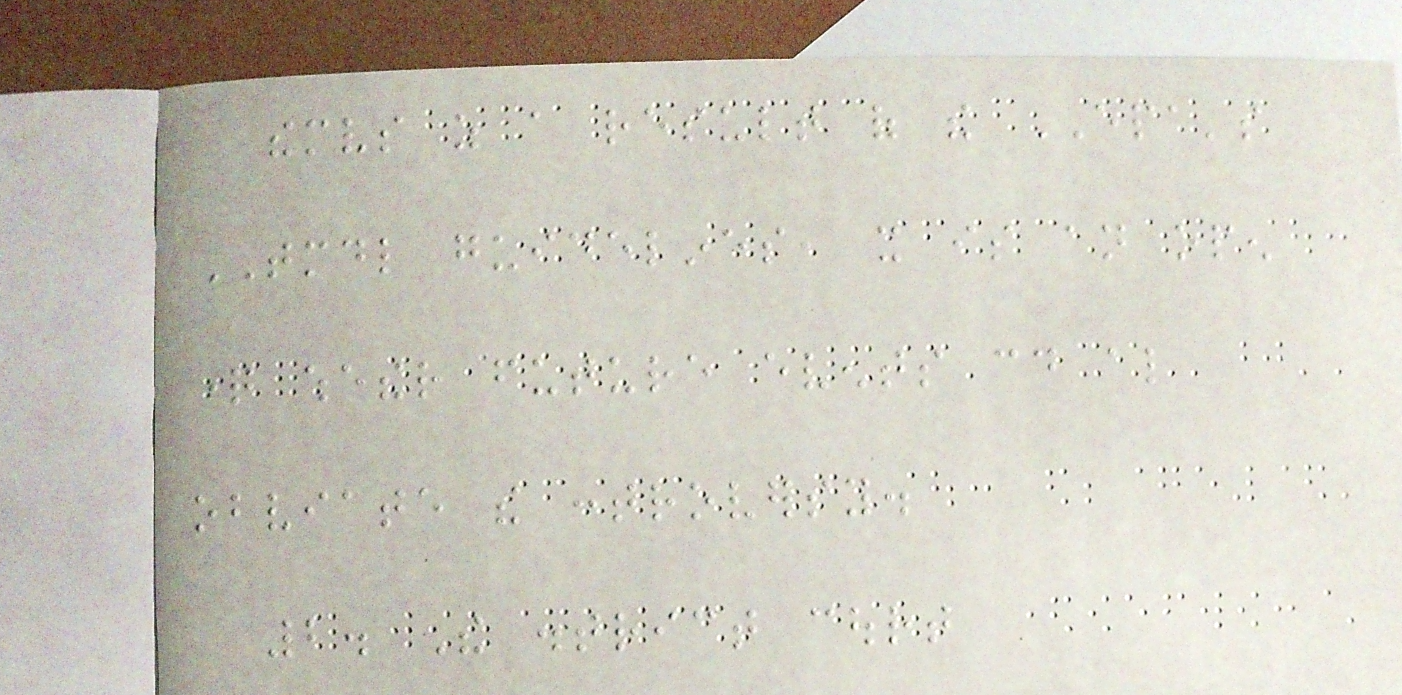themselves as a result of the EPA's
TMDL guidelines, it is an open
question whether future events could also
obviate the controversy.
2. The district court
